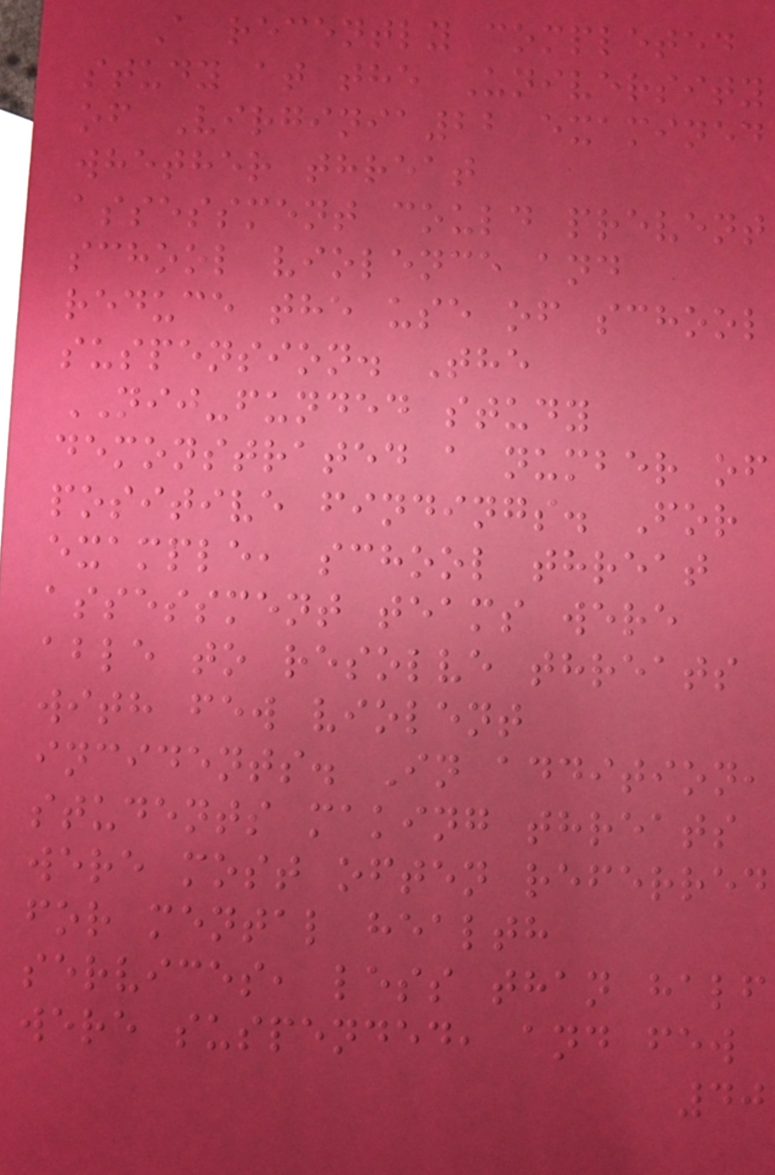A recently completed
study at the University
of Virginia22 examined
whether threat
assessment could prevent
school violence and
reduce the use of school
suspension. The
NIJ-funded study
demonstrated a number of
positive findings. For
example, school threat
assessment teams were
able to resolve threats
with few violent
incidents. In addition,
students making threats
were most often referred
for mental health
services, less than half
were suspended, and few
40
